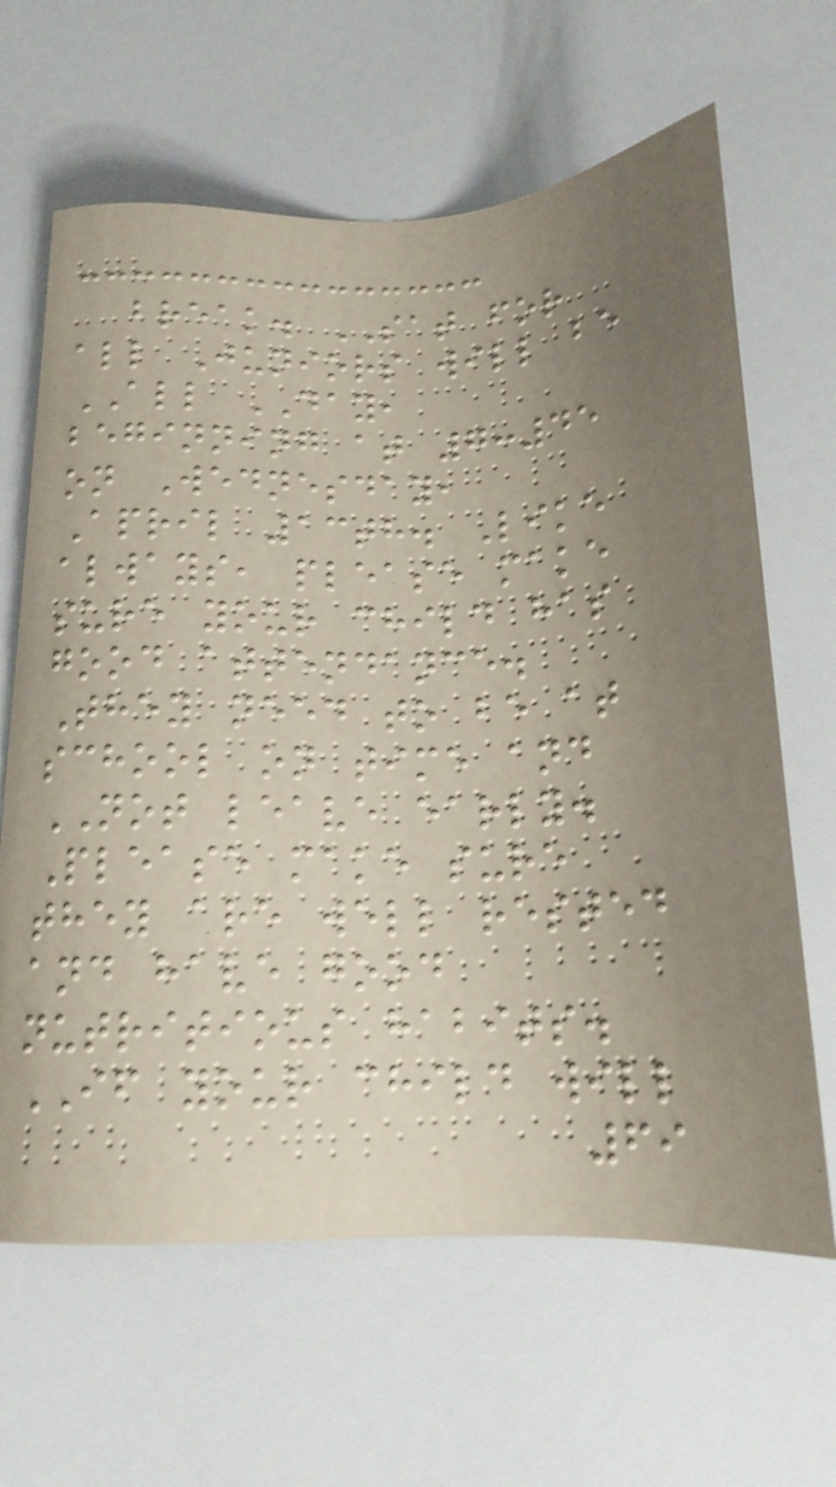break. SAT for
all Juniors will be
ALL DAY,
beginning at 7:45
on Wednesday,
April 13th. Like
always, please make
sure your child has
good attendance.
They need to be at
school on time and
NOT leave early.
Please make sure
they are well rested
and have good
nutritious habits.
IF your child will
69
